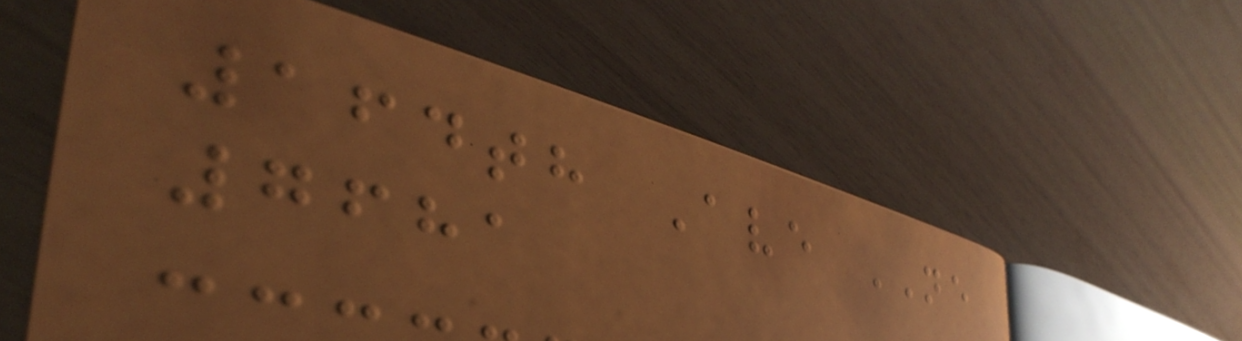164th Ave NE
7681
